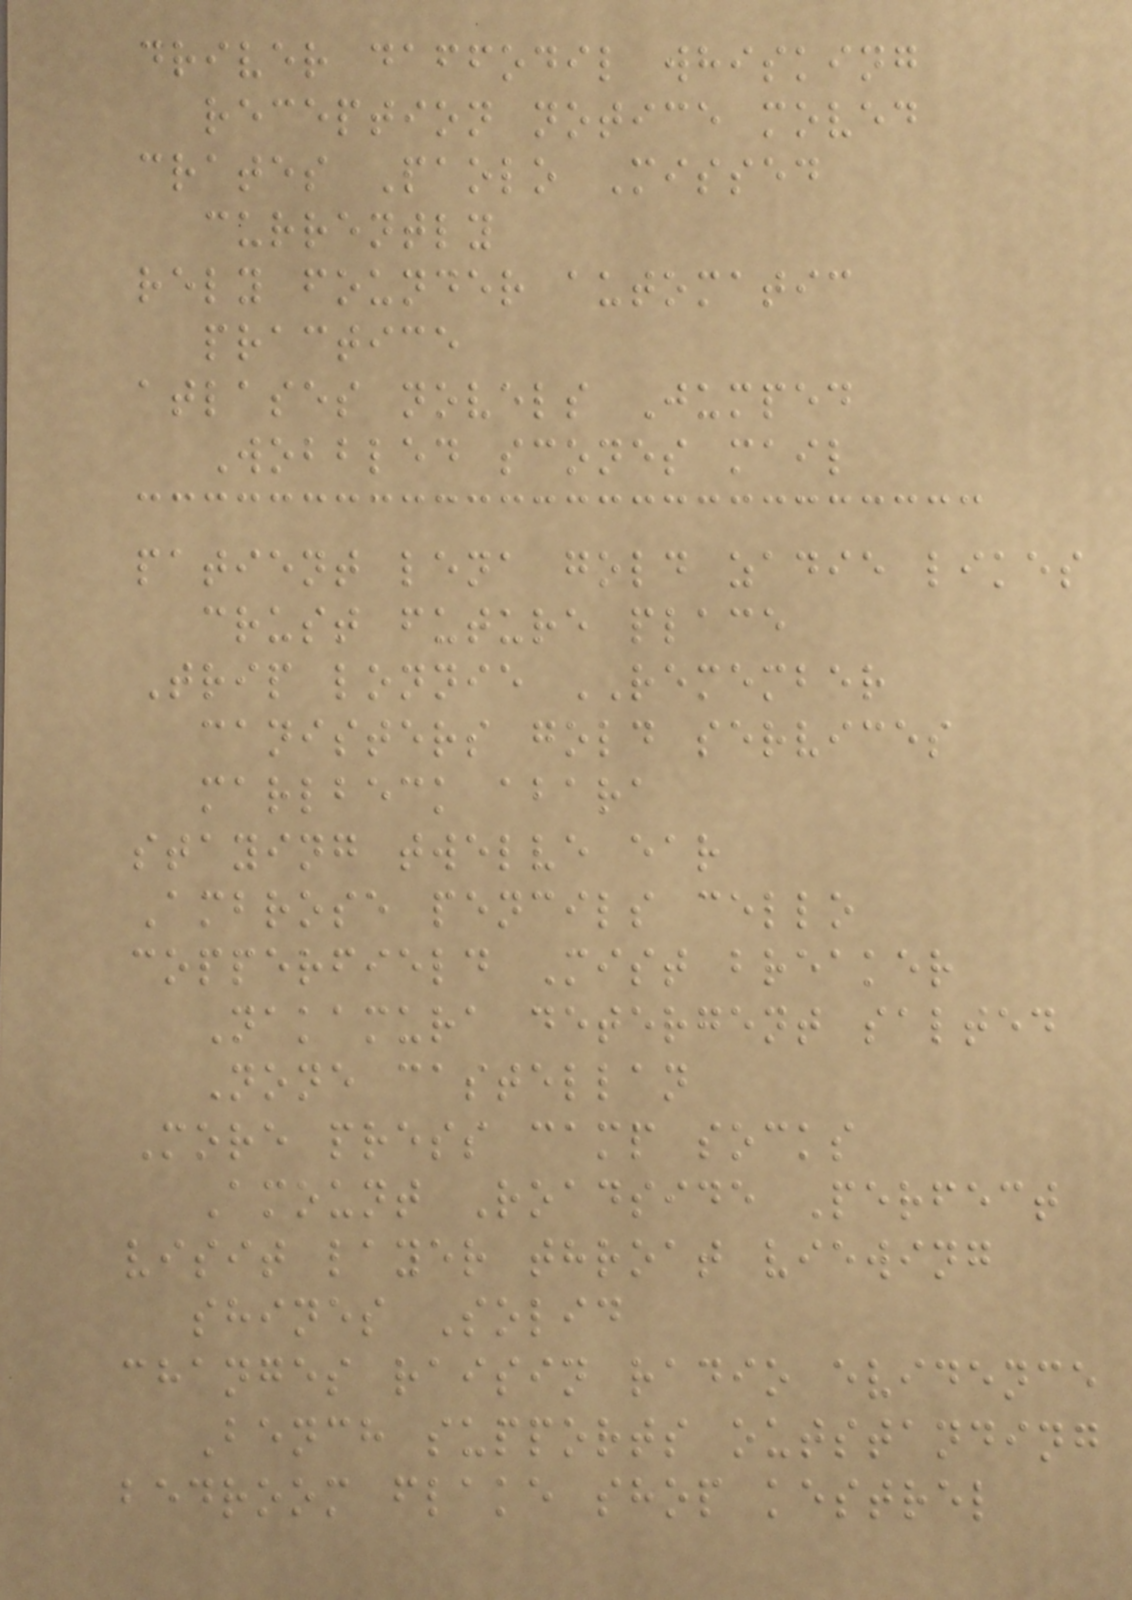driver daffodil whisking
reception notice moved
crates Paolo Missed
currently
rely founder automatic
practice
atlases novels Jumped
Wobbled scones mail
patient lena gold zadie likes
crust future place
Trip lonnie REMEMBER
canisters gold services
marlbeck abara
staying twelve ear
Ambrose pencils cello
copperfield Mist breaker
Nakamura detergent salted
None castellan
More press camp socks
Amount Roadside Perfect
visit layer throat viewing
shines Solid
changes raisin radio evidence
Bench supports outstanding
bedroom flake shop kestrel
